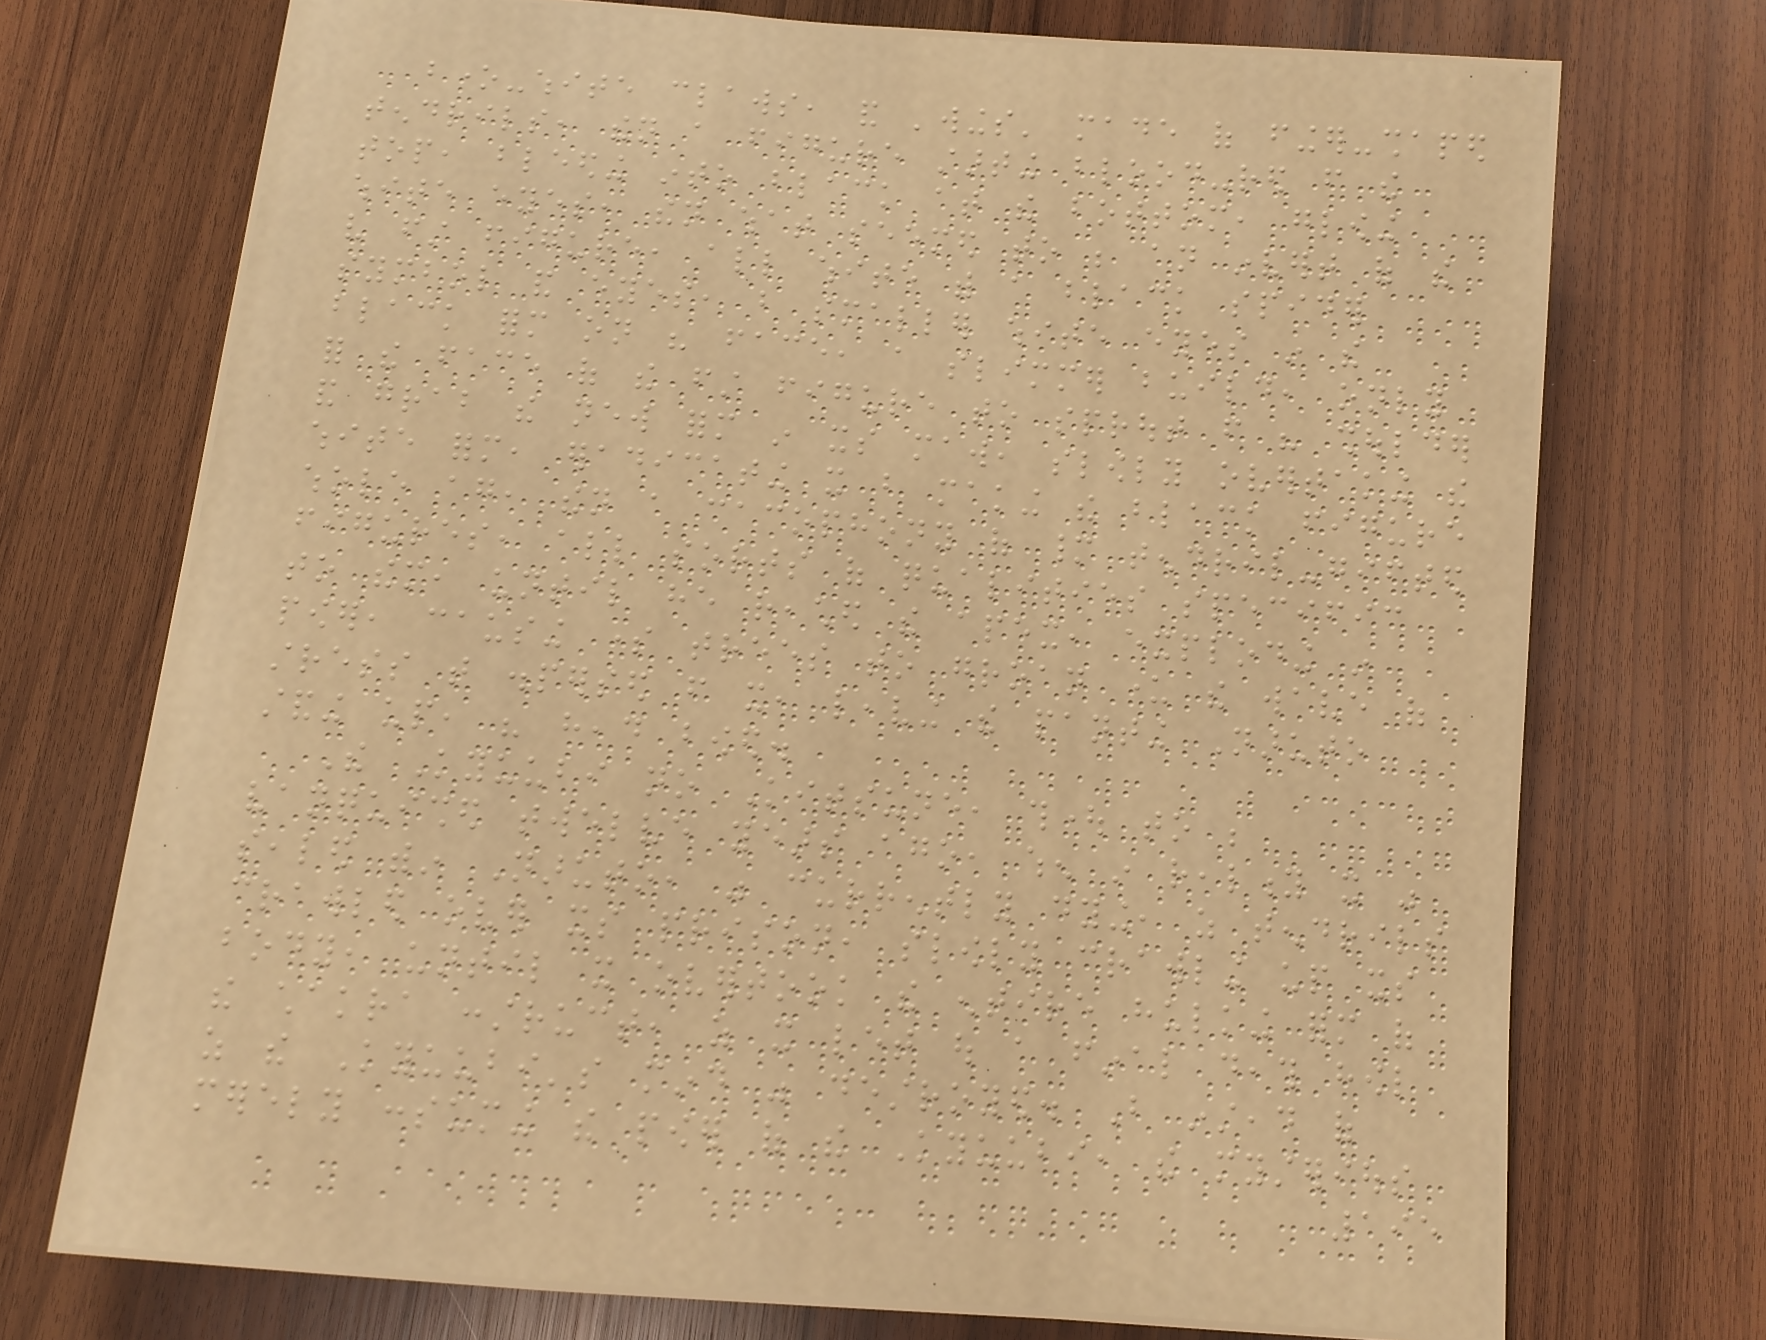bone-white claws, and 'wings' made of finger-shaped
tendrils, then a figure starting blood-red from the
top, bleeding into black at the bottom, glowing
white eyes, then what seemed to be an invert of the
very first figure, all white with a black spider
symbol and eyes, but smaller white eyes in the
black form on his face, a slimmer build, only
for the face of the first figure to sprout from his shoulder
and grab the new form in its maw, slowly overtaking the
white form, eradicating it but making the black figure
whole again, then a cacophony of many tendril-gifted
figures, all sorts of qualities specific
to them, until he reached the apex, exploding in
power, causing some trees to groan under the wave of
stress that dispersed from it, leaving the panting Naruto
standing up, his head bowed.
The Kyuubi no Kitsune, thought to be
vanquished twelve years ago, when in reality it was
sealed within Naruto, was currently dying, as tendrils
crawled over its prison, slowly crawling up its
body, until it overtook the entire hulking form of
the chakra construct, as it let out a final death howl
as the Kyuubi's mind was destroyed. But instead of
merely consuming the power of the Kyuubi, the mysterious
195
